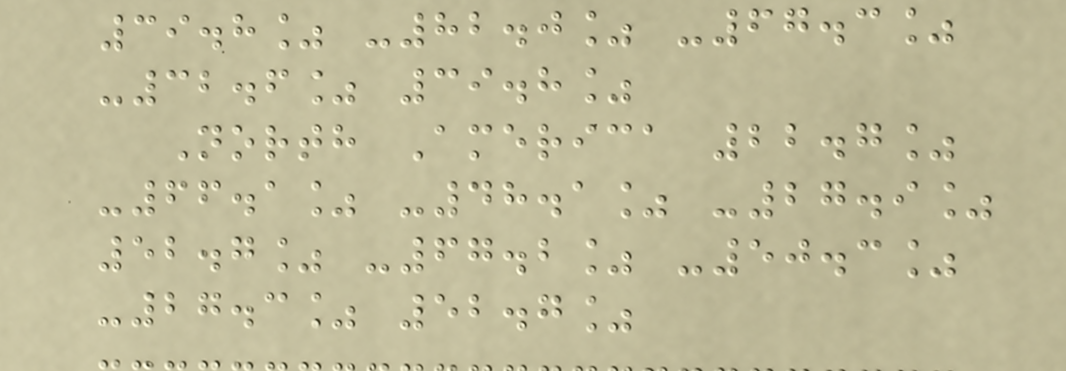39.8% -82.0% -67.3%
-32.6% 39.8%
North America 22.7%
-66.1% -48.1% -27.9%
52.7% -67.2% -50.3%
-27.3% 52.7%
